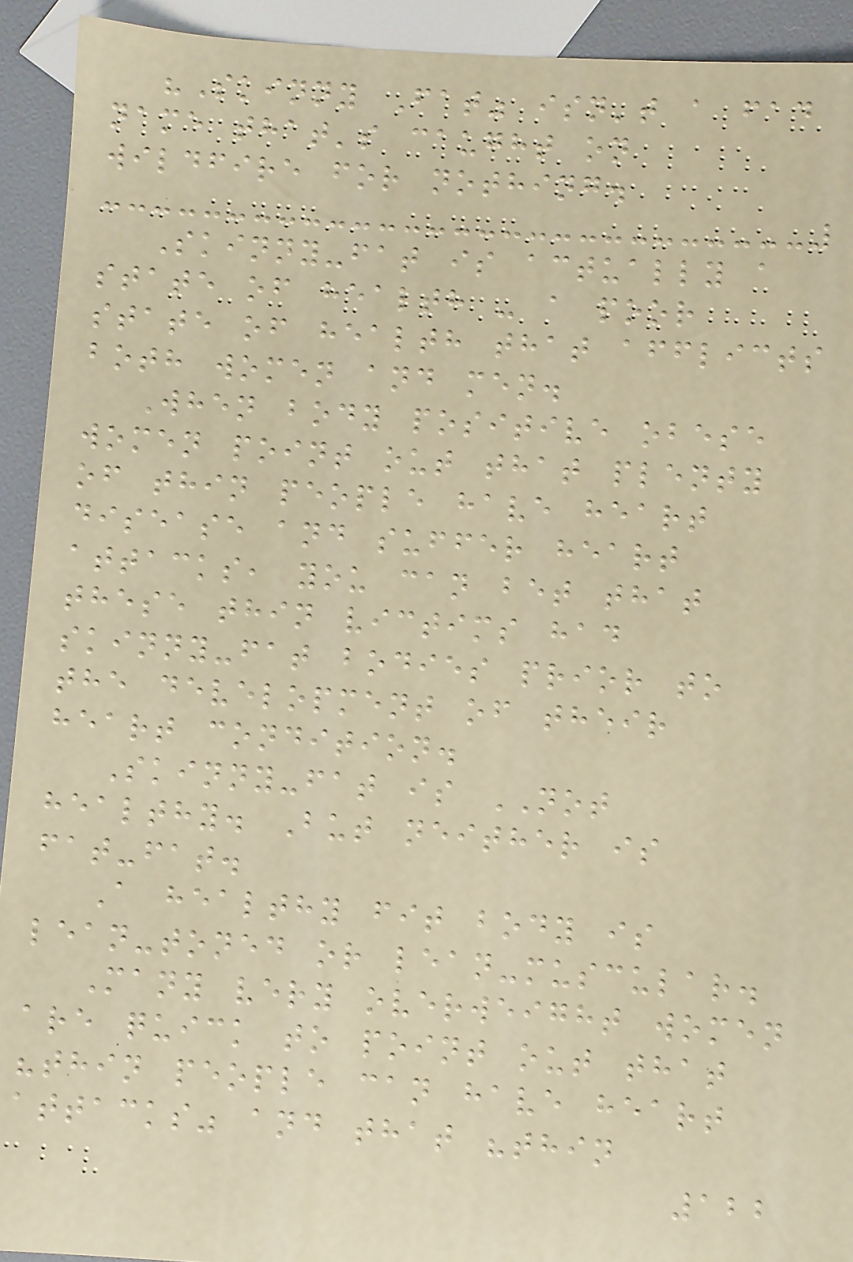"Skinny Fat" isn't a fad
name that's caught on
wildfire for nothing.
Skinny-fat is actually a
state of health - a poor
state of health that afflicts
both women and men.
When body positive obese
women point out that plenty
of thin people have heart
disease and suffer heart
attacks, you can bet that
these thin victims had
skinny-fat bodies prior to
the development of their
heart condition.
Skinny-fat is NOT
healthy. But neither is
fat-fat.
A healthy fit body is
lean-toned or lean-muscular.
Many very overweight women
are quick to point out that
"thin people can have heart
attacks" and that "thin
122
